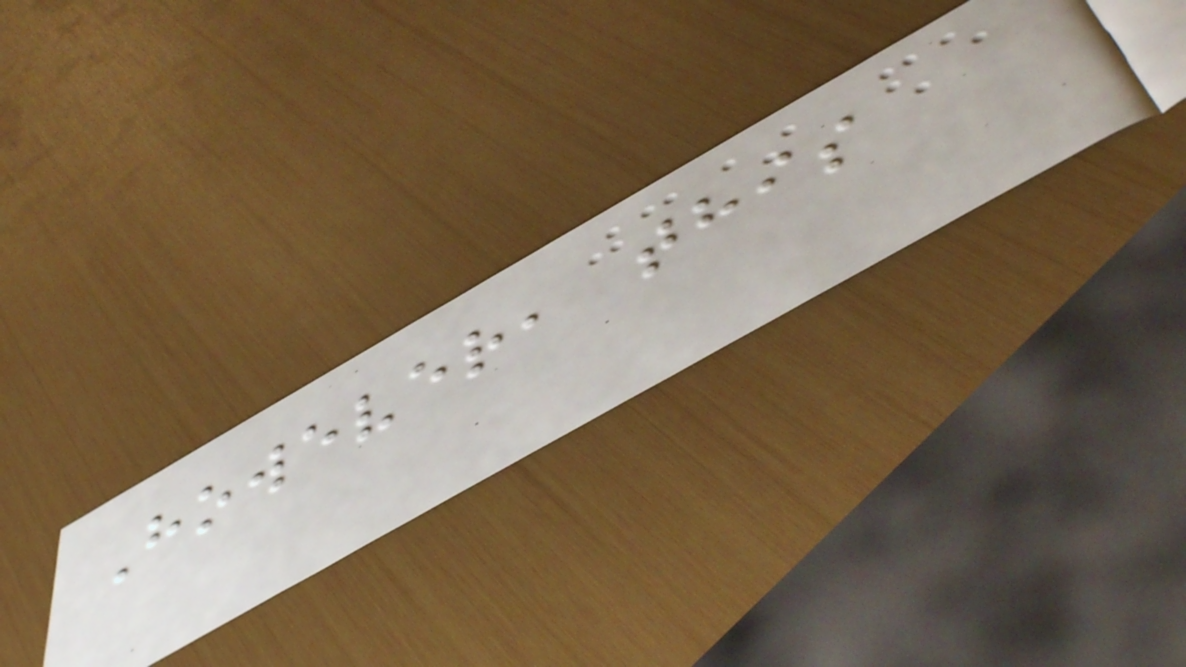However, this
